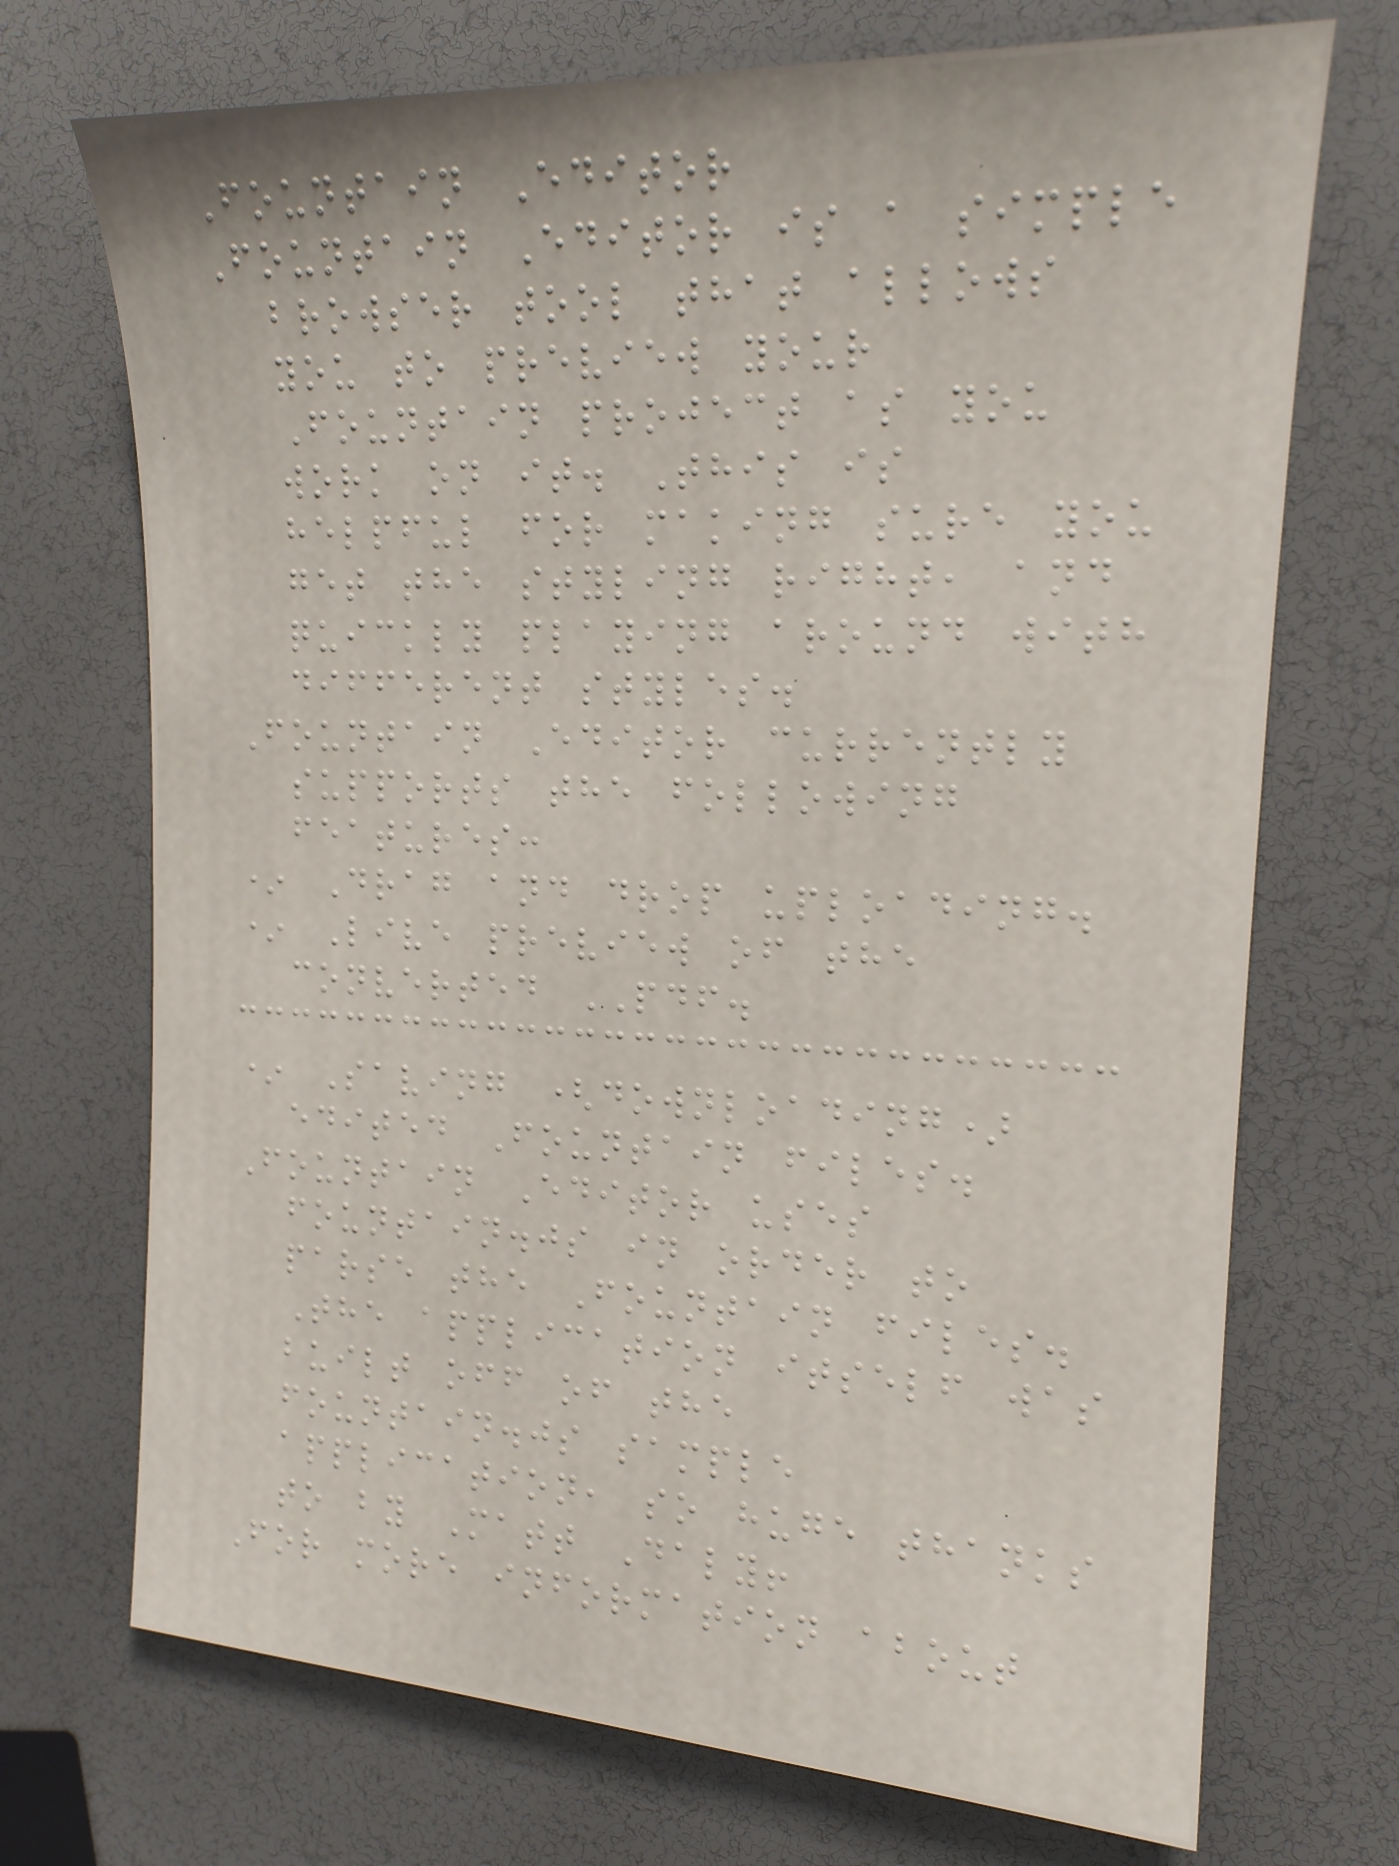Fountain Editor
Fountain Editor is a simple
browser tool that allows
you to preview your
Fountain project as you
work on it. This is
helpful for making sure you
get the styling right, and
quickly playing around with
different styles.
Fountain Editor currently
supports the following
features:
* Drag and drop uploading.
* Live preview of the
converted PDF.
* Saving (downloading)
edited Fountain files.
Fountain Editor uses
fountain.js in order to
parse the Fountain files.
The application itself was
built off of the
fountain.js sample
application, so huge thanks
to by Matt Daly!
For more information about
